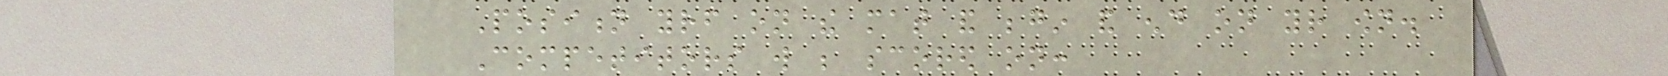Position yourself on the mat and begin and end on your own.
Competitors will be scored on:
